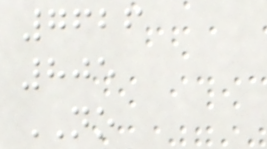7626
805
NO
